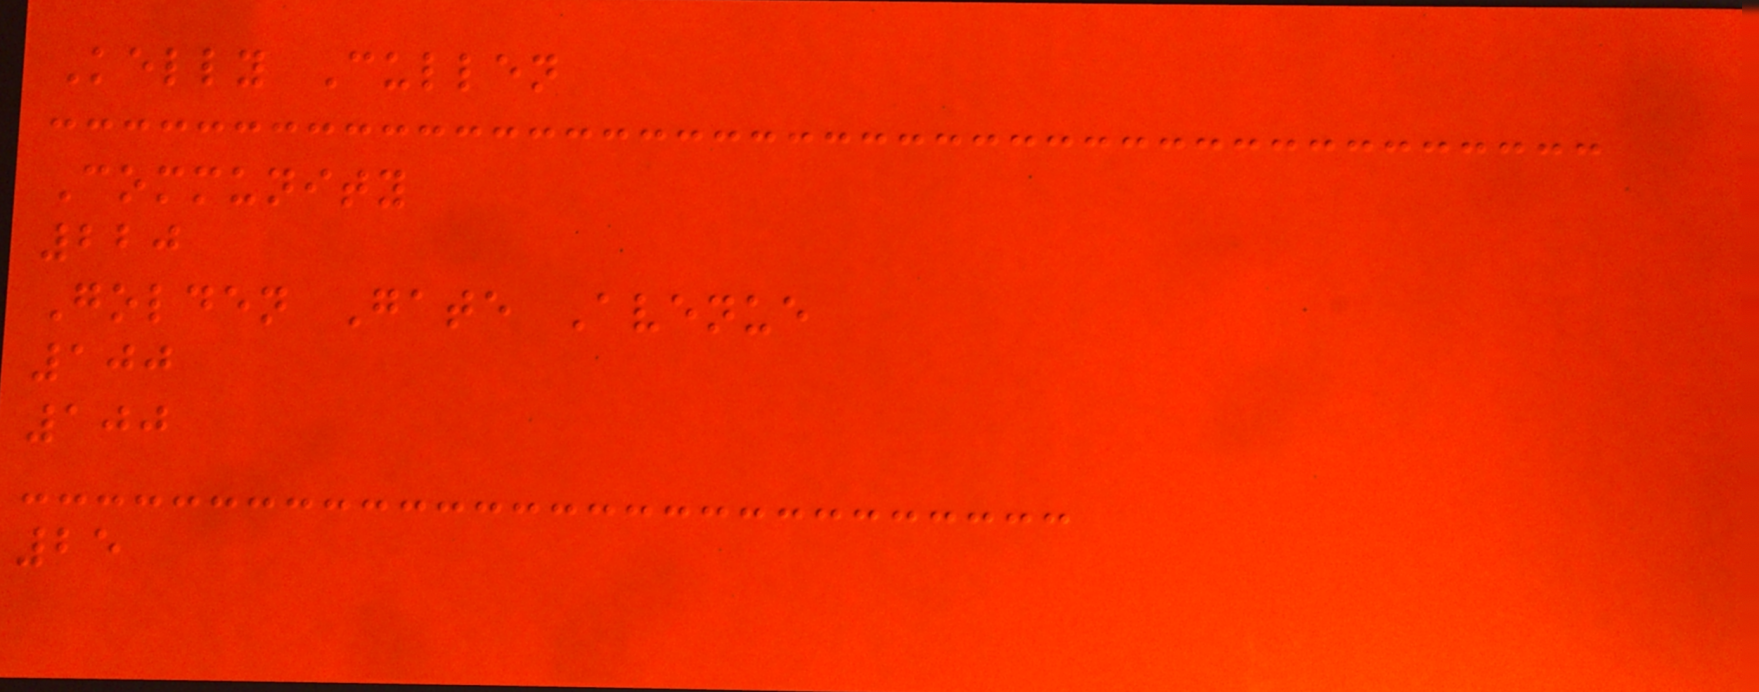Kelly Cullen
Community
220
Golden Gate Avenue
100
100
25
